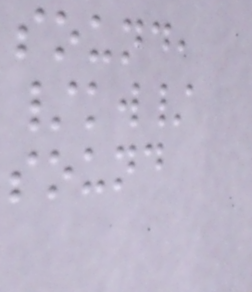sound,
/kw/
sound
